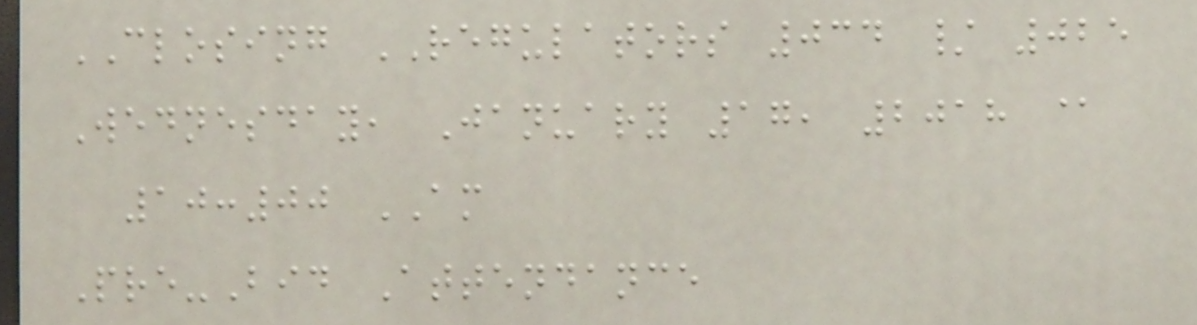CLOSING REGULATORS 034 / 025
Wednesday, January 17, 2018 @
10:00 AM
Pre-Bid Attendance
